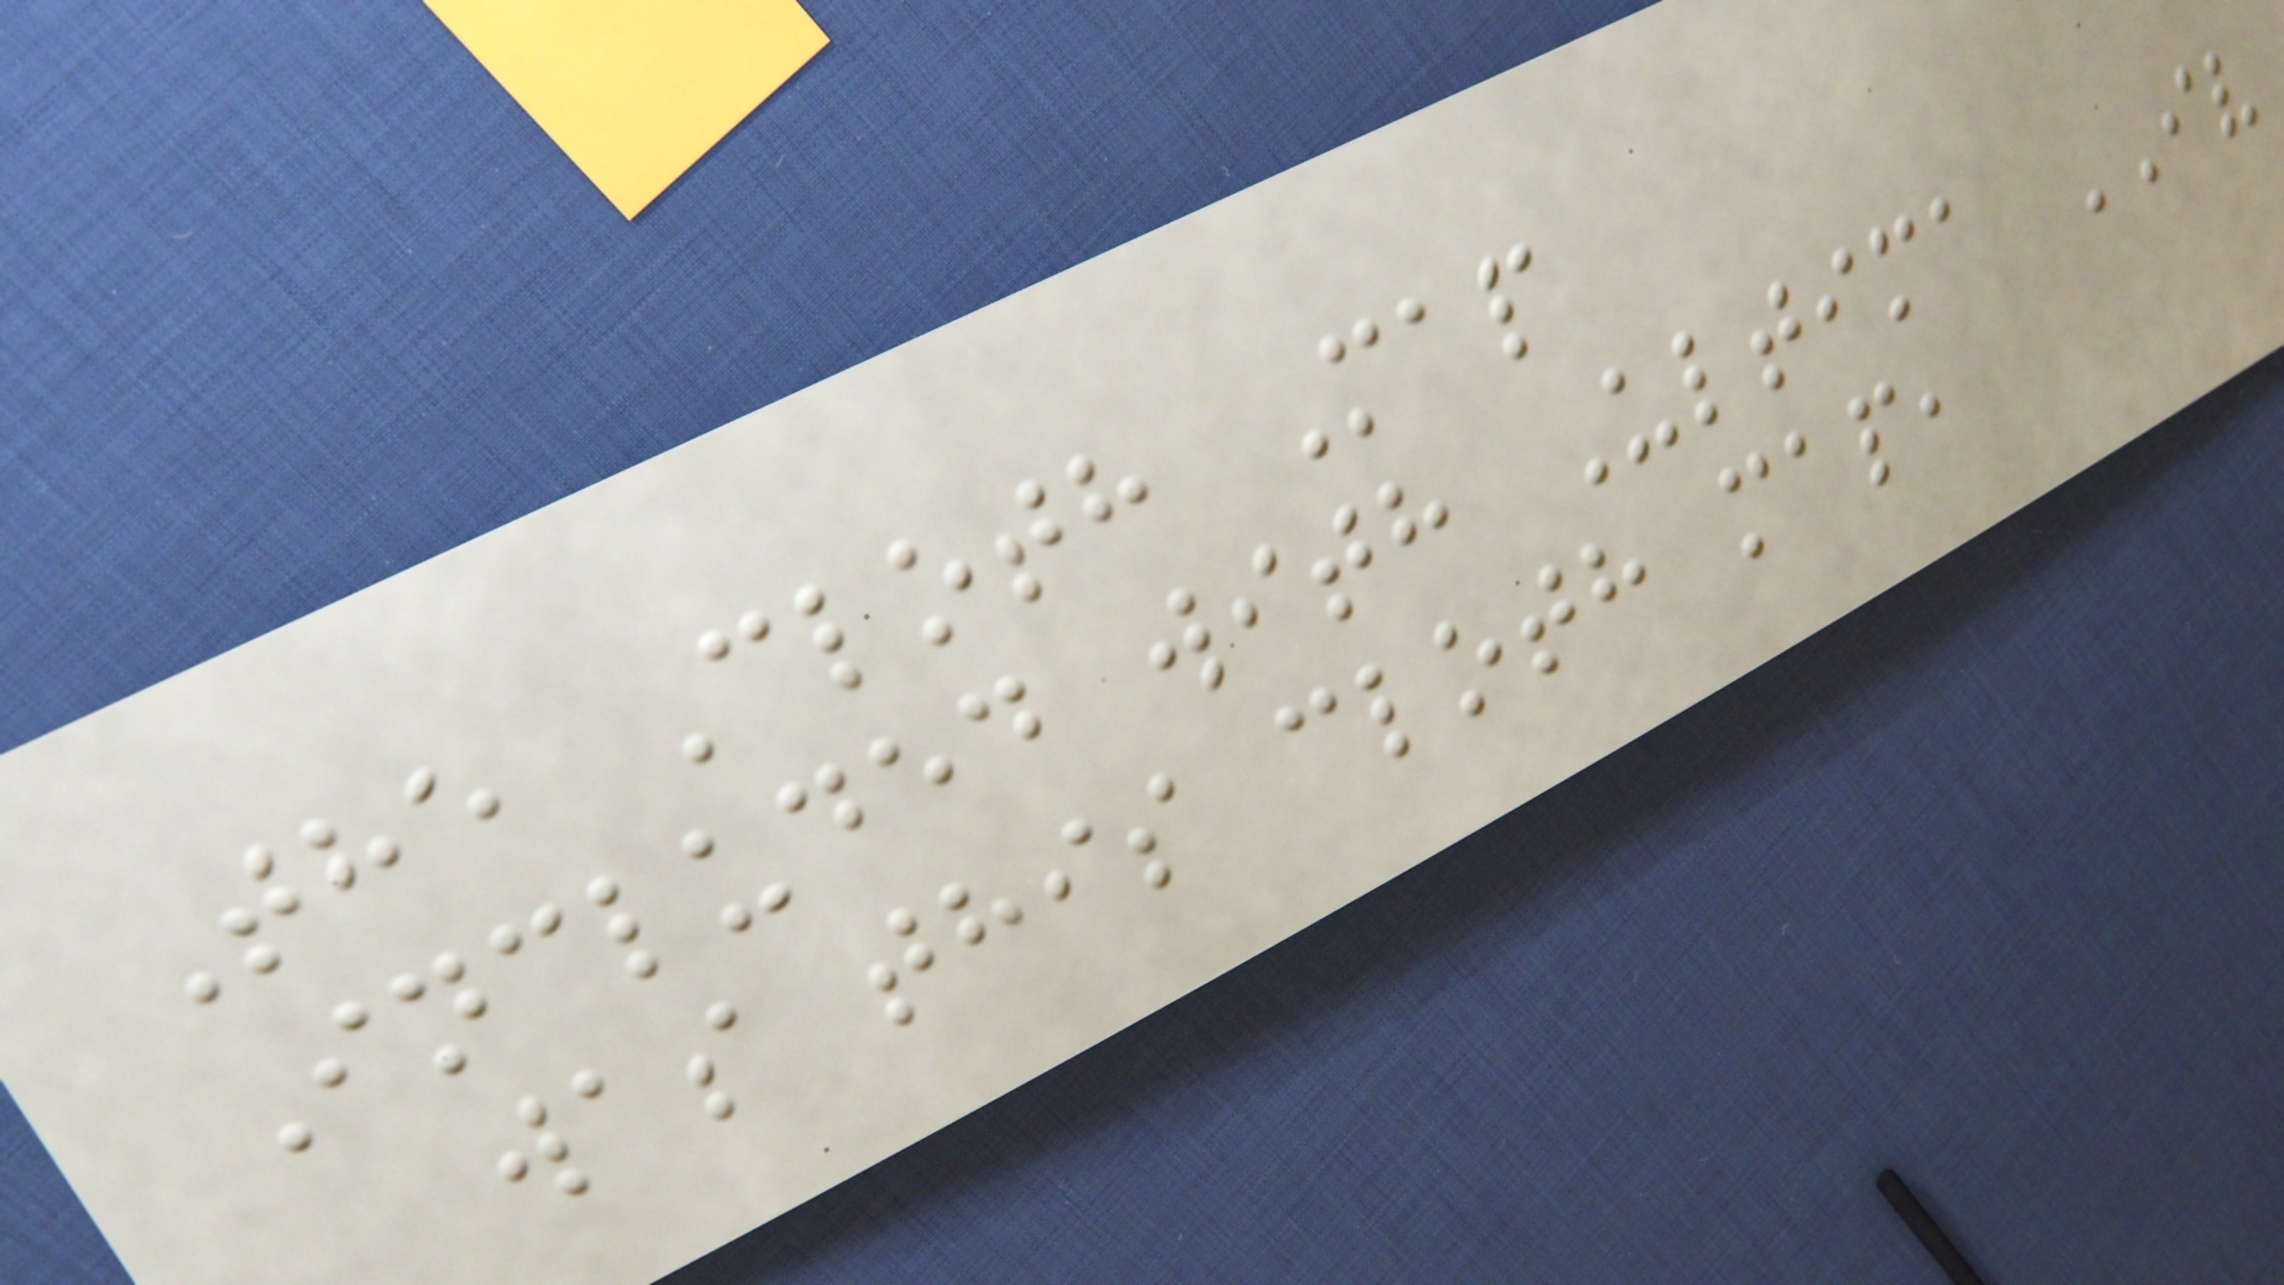The Cloth Map
Included with Ultima IV
was this cloth map,
